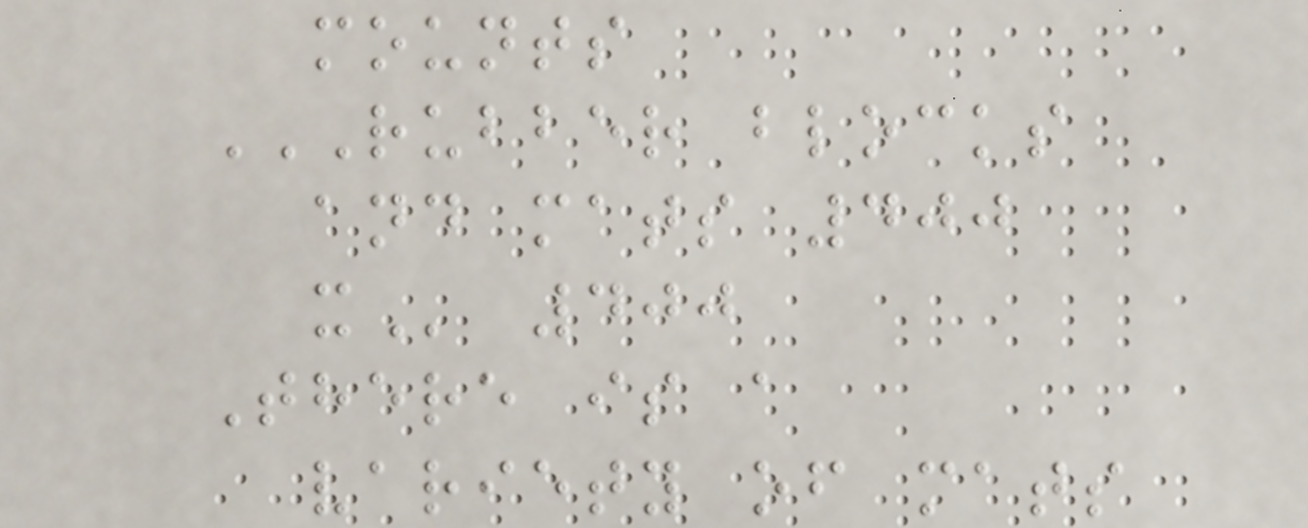mounts
RUBBER BLOCKS
AND MATS 400
X 400
There is a
variety of mats
